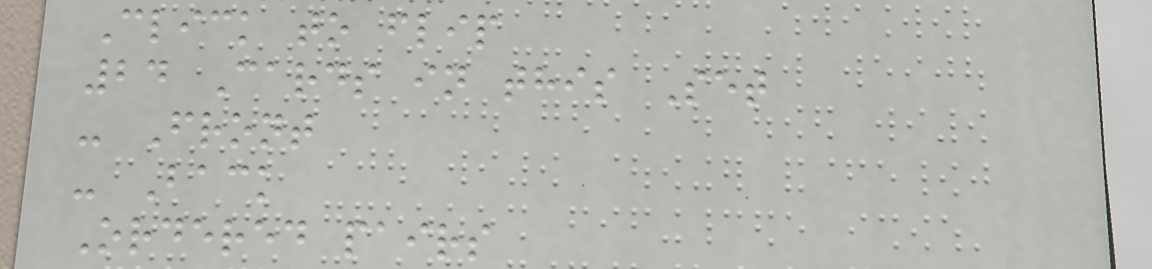Click to flip
24 Cards in this Set
- Front
- Back
Ordered pairs
